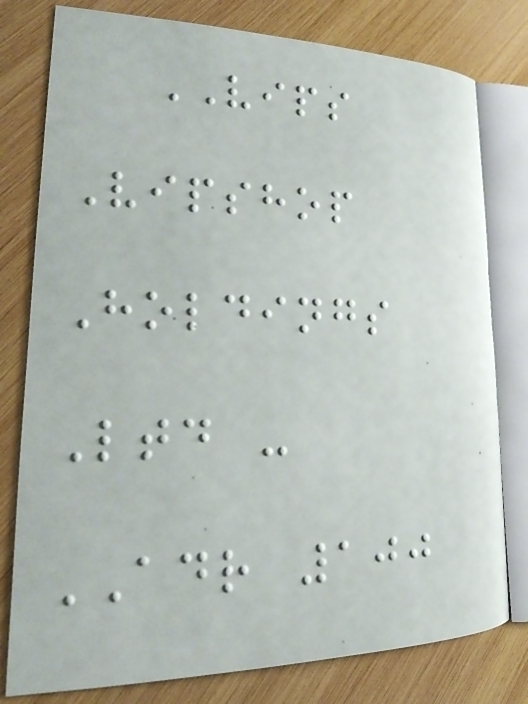VIPS
Vipshop
Holdings
Ltd -
ADR 100
